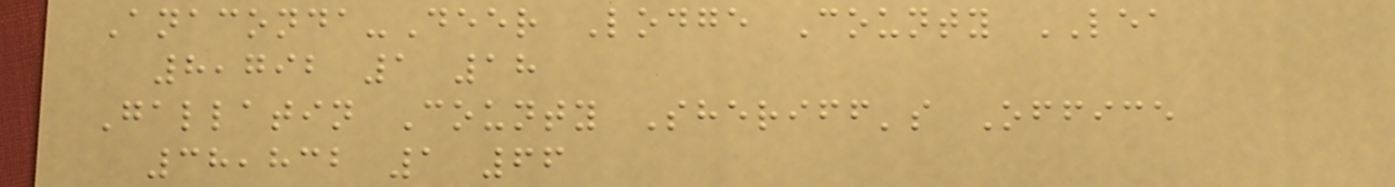Anaconda-Deer Lodge County LEA
8,792 1 18
Gallatin County Sheriff's Office
38,832 1 66
